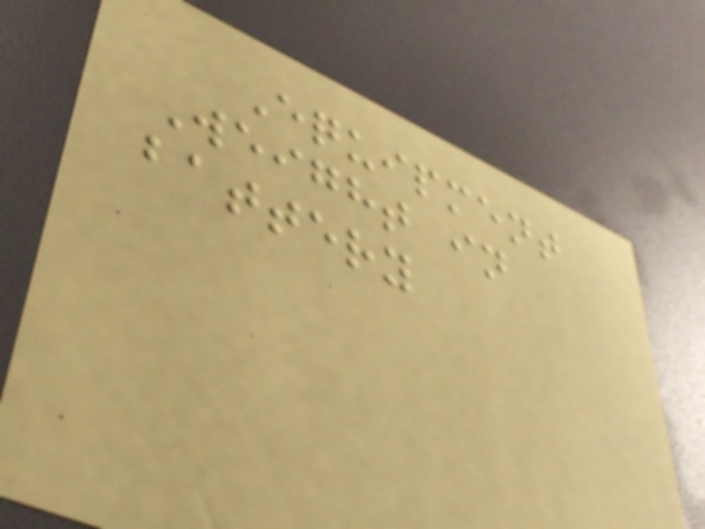Equipment
Weight in
battery
